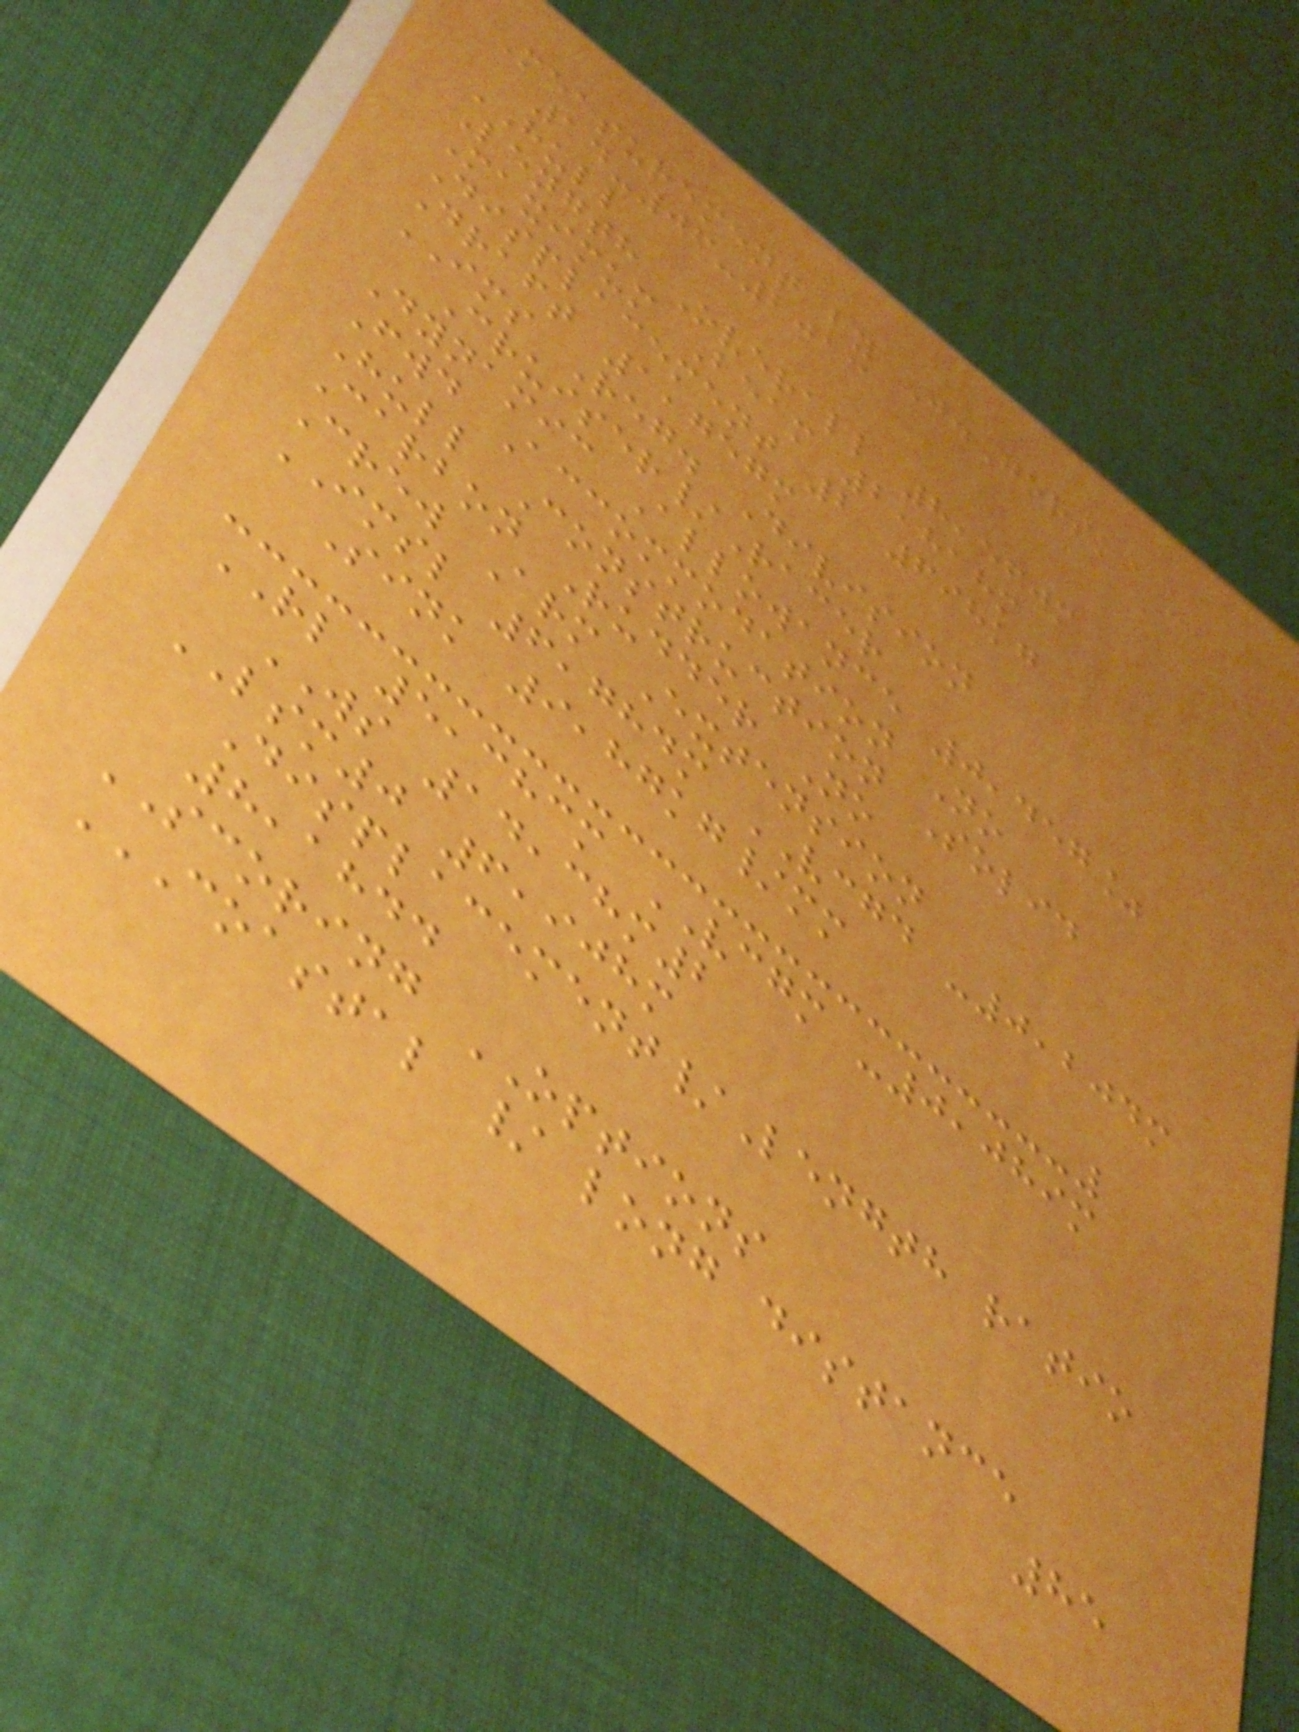Measurement by J.Gorski -
14-06-2013
HULL
Length Overall 8,560m
Maximum Beam 2,818m
Displacement 2 698kg
Draft 1,757m
IMS Reg. Division
Cruiser/Racer
Dynamic Allowance 0,457%
Fwd Accommodation No
Hull Construction Solid
Carbon Rudder No
Crew Arm Extension
IMSL 6,784m VCGD -0,204m
Sink 9,87kg/mm
RL 5,383m VCGM -0,089m
WS 14,38m2
LSM0 6,908m
Displacement/Length ratio
8,1844
SCORING OPTIONS
COASTAL / LONG DISTANCE
85
